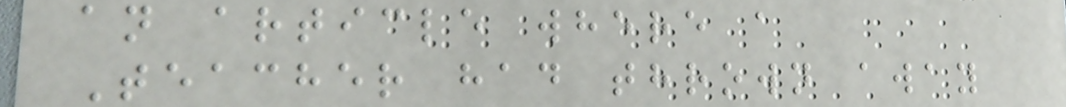an article where a
Teacher had thrown away
